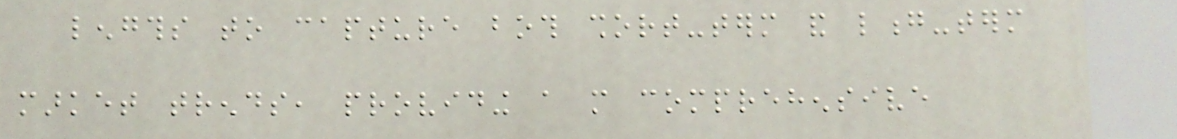lengths to capture both short-term and long-term
market trends, providing a more comprehensive
